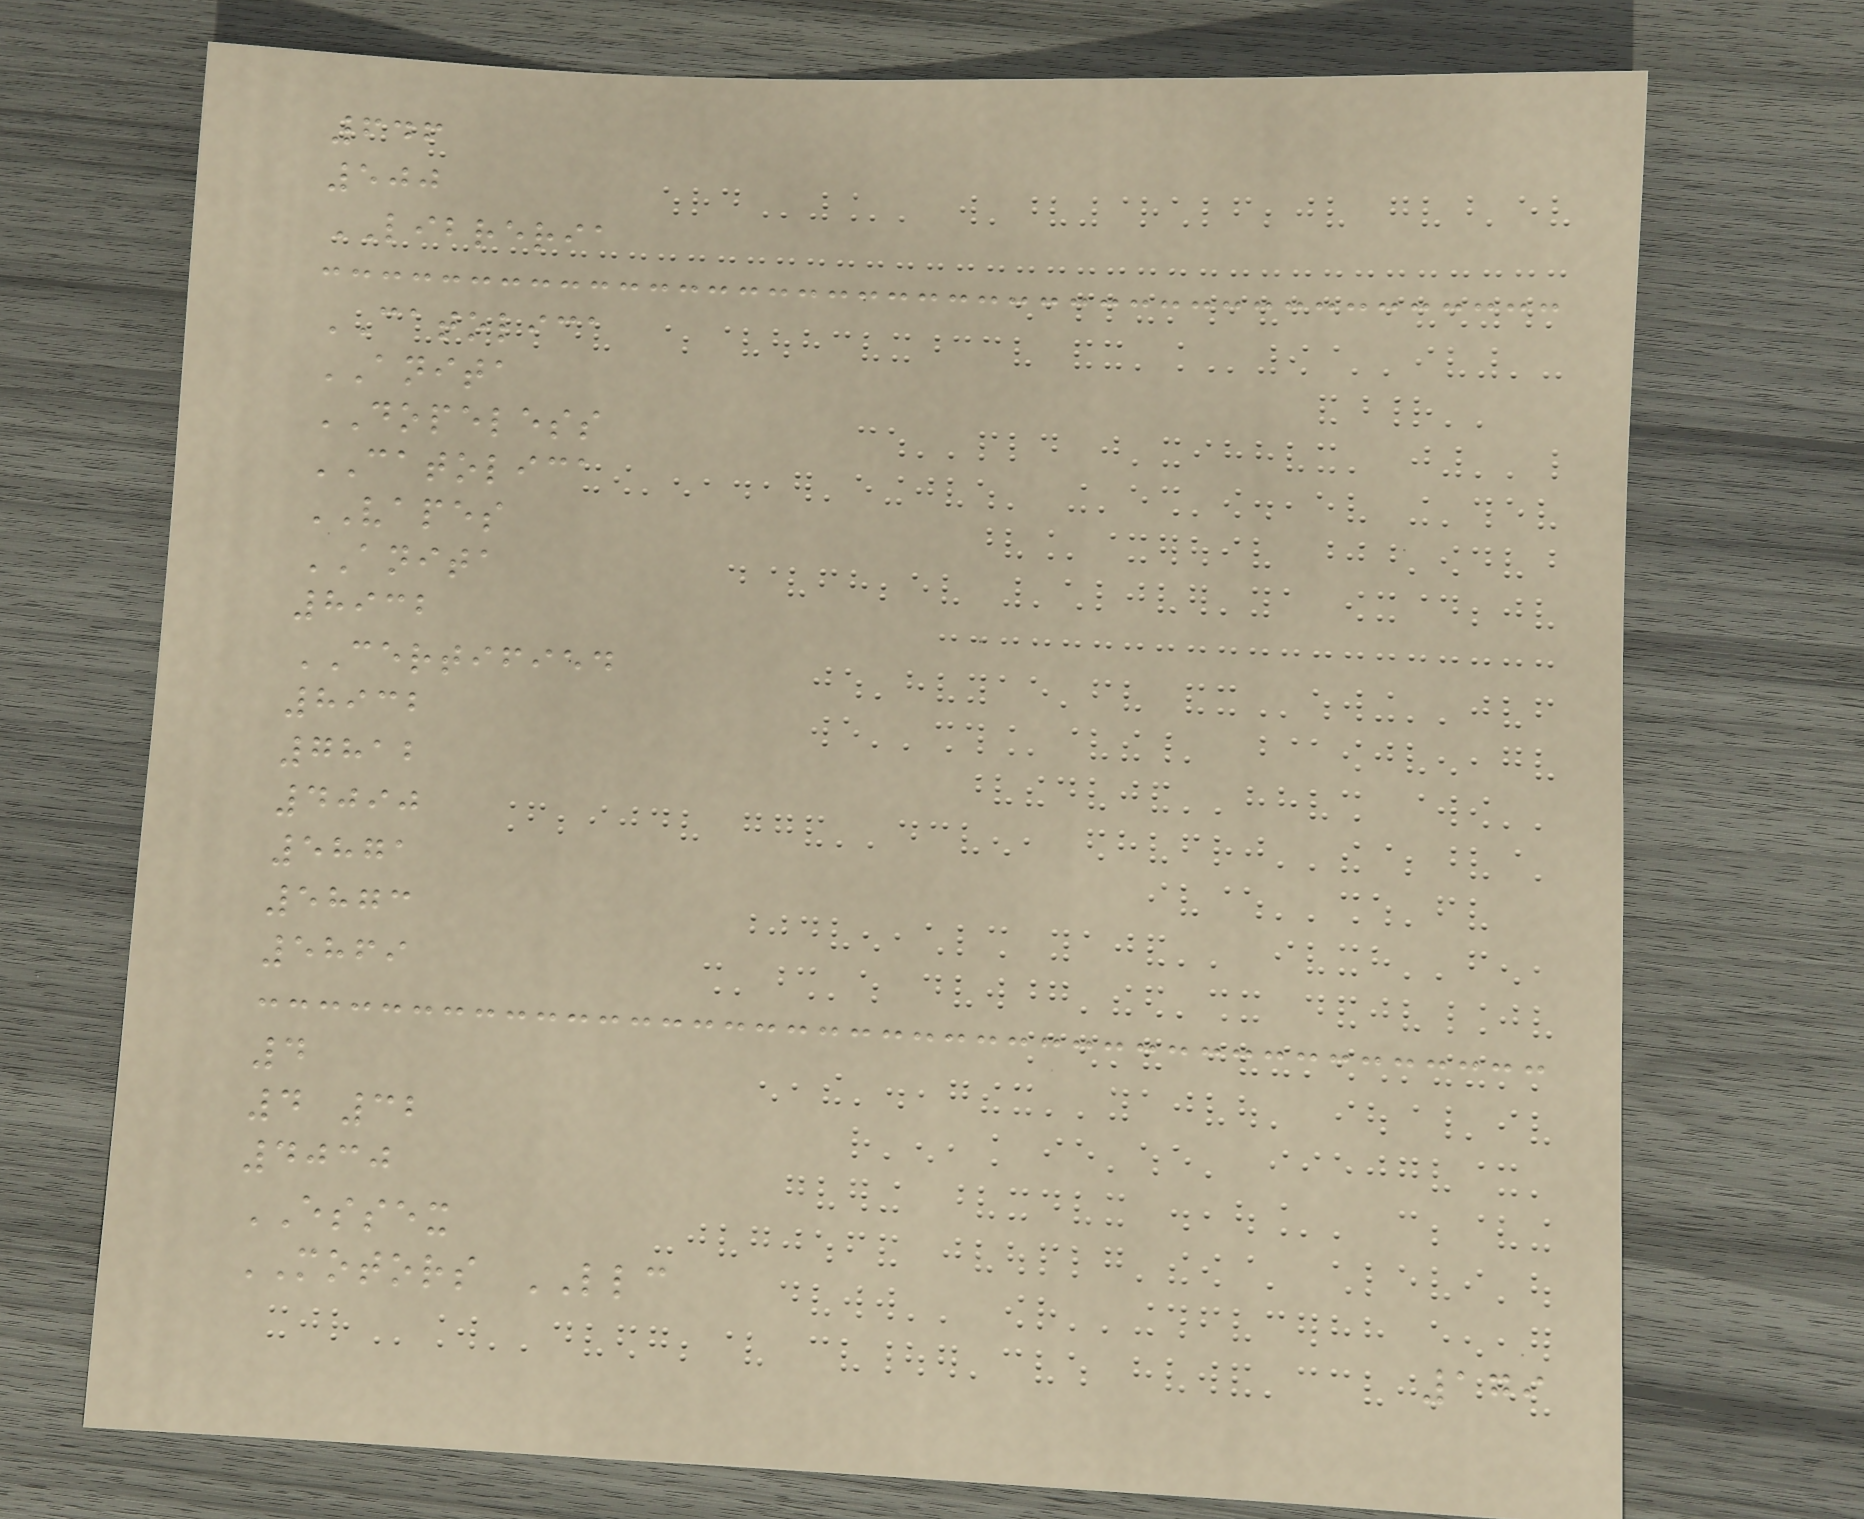646
500
LIBRERIA
CATOLICA
ANITA
DOPELESS
CATOLICA
VAPES
ANITA
8932
CERTIFIED
8932
7812
4090
5871
5873
5869
4
4 32
4030
ESSEX
MOTORS LLC
179
